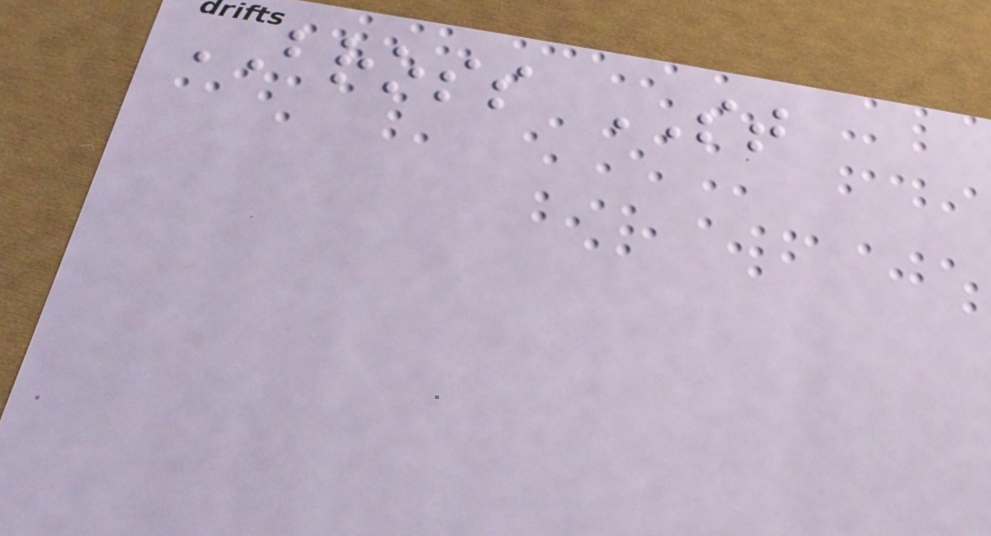BROSS ST
